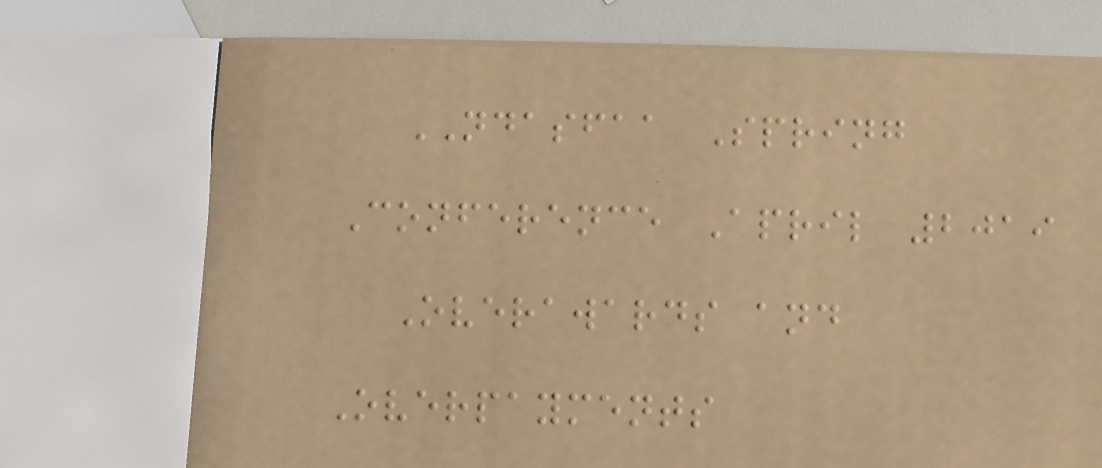NDASFAA Spring
Conference April 2019
Overawards and
Overpayments
